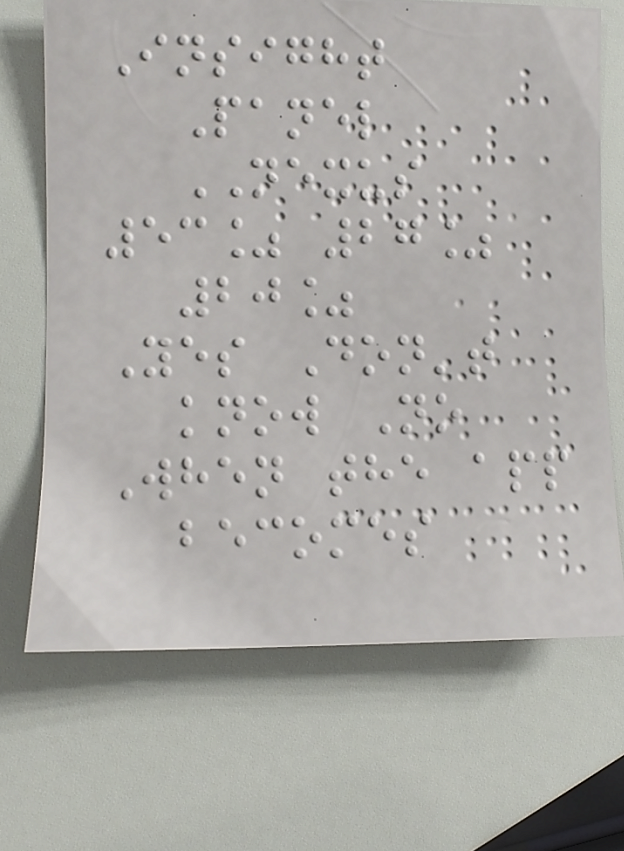Insight
Panel
NEXUS
53% 27%
20%
Yes Don't
know No
When the app
becomes
